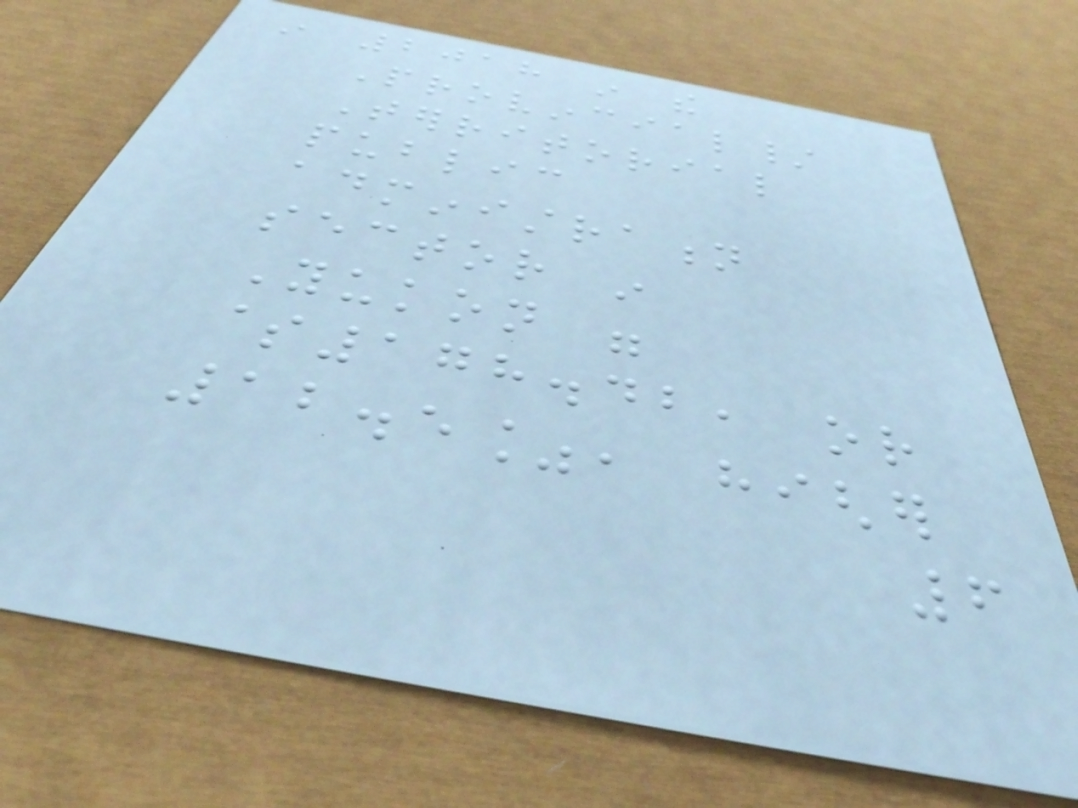in 2018 in the
Provincial/
Territorial
public
administration
sector in
Yukon were
$178.42, or
12.5%, higher
6
